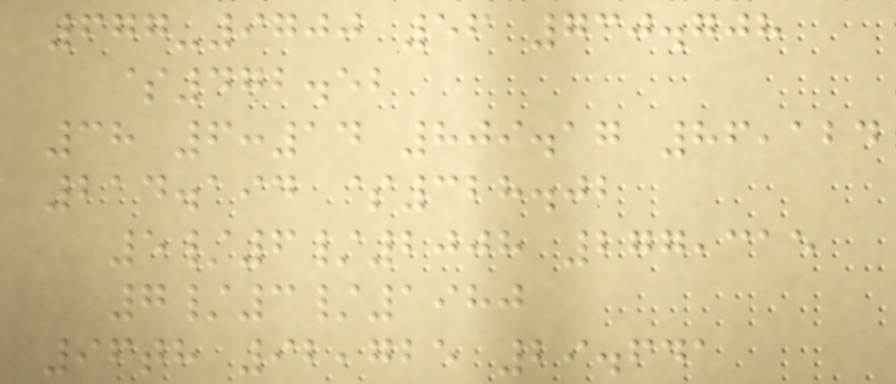677-9700 56 730.708
$472.52
38 6:14 809.17 86,124
214.194 $328.02
5/6/2008 277,315
7/3/1980
96th 92,725 29.641
